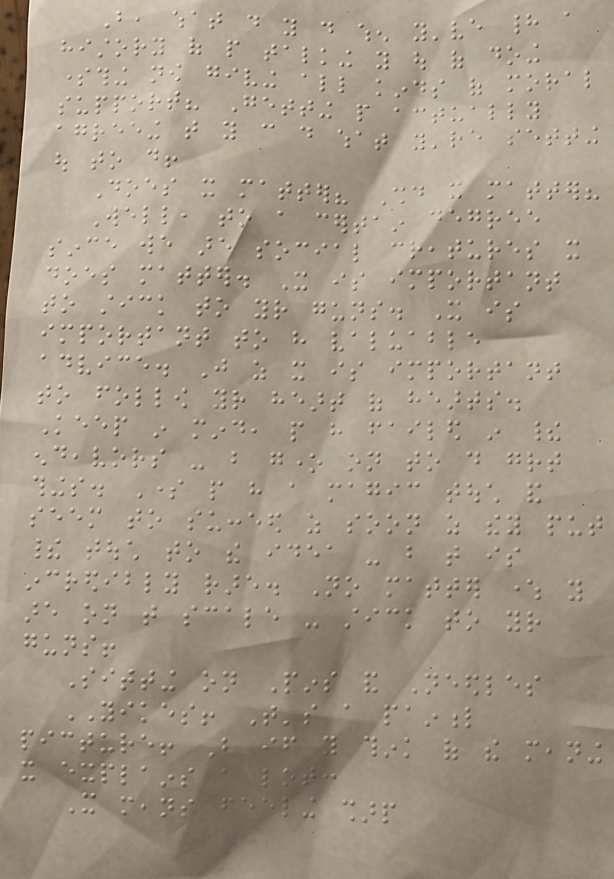But, what do you do when you've had a
history of people talking you out of doing
something now giving all kinds of moral
support? Getting people actually
agreeing that you can do what you're setting
out to do!
Does it matter? Should it matter?
Well, to a certain degree
since we are social creatures it
does matter. It is important
to stick to your guns. It is
important to have valuable
advice. Just as it is important
to follow your heart of hearts.
Keep in mind, people have failed in their
endeavors - but gone on to do great
things. Some people have a magic touch and
seem to succeed as soon as they put
their touch to the idea - but that is
incredibly rare. No matter where you
are on that scale - stick to your
guns!
Sitting on Pins and Needles
YIKES! That's a painful
picture! But if you think of the meaning
it explains a lot:
It means feeling sharp
